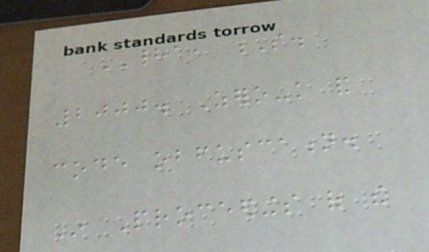HADA, S.
2000. Zero-knowledge and
code obfuscation.
In Proceedings of the
